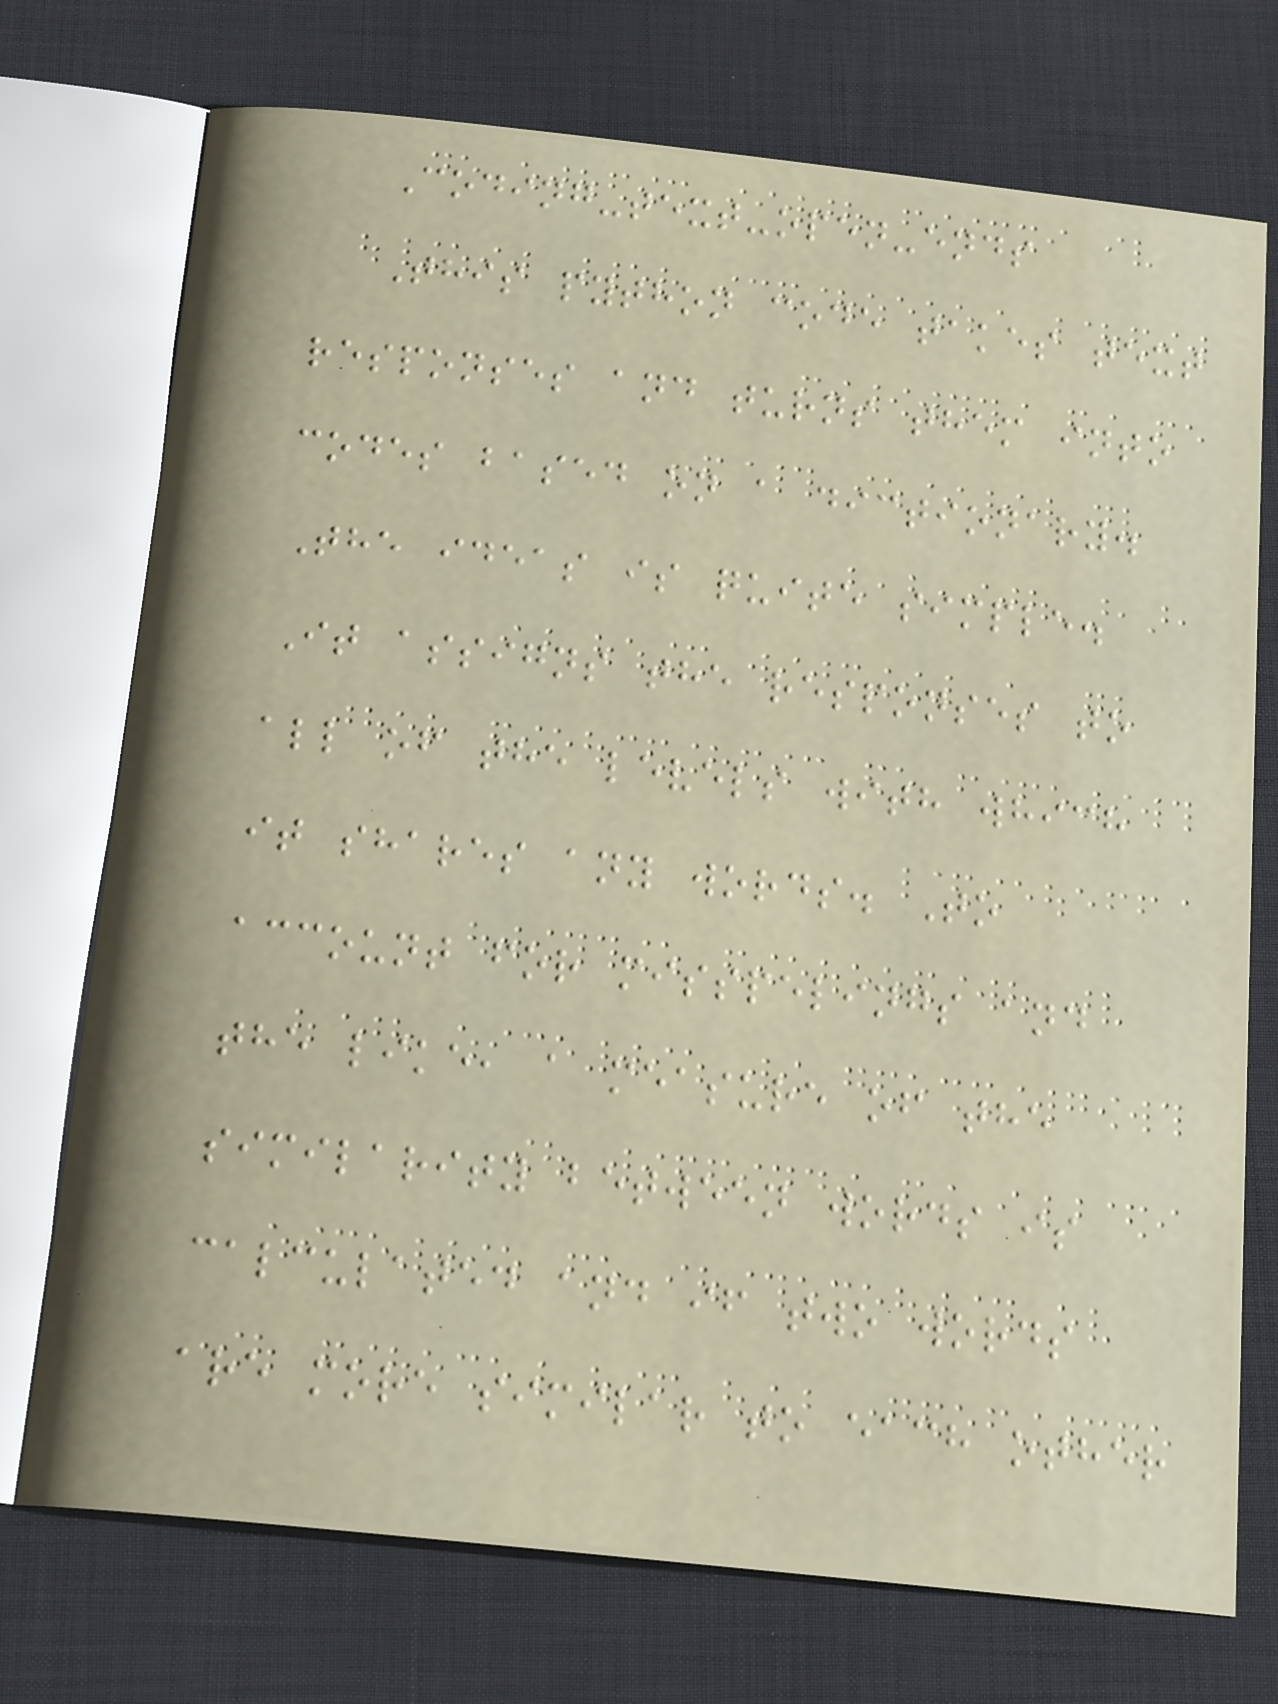Coding-text-open-ends
This python code takes text
responses and turns them into
codes based on a dictionary.
The ideas is quite simple.
It assigns the responses to
all of the levels with which
it shares any words. To
account for misspelings and
the like, a measure of the
similarity between words is
calculated and if two words
are more similar to each other
